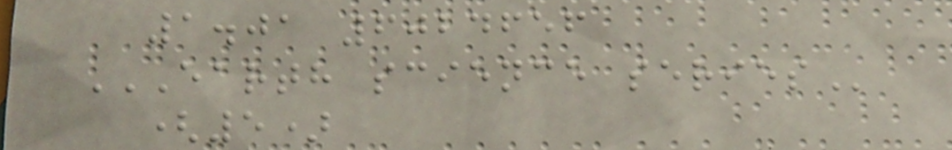1.01 6024656
EARTH SCIENCE SERIES
(5)
